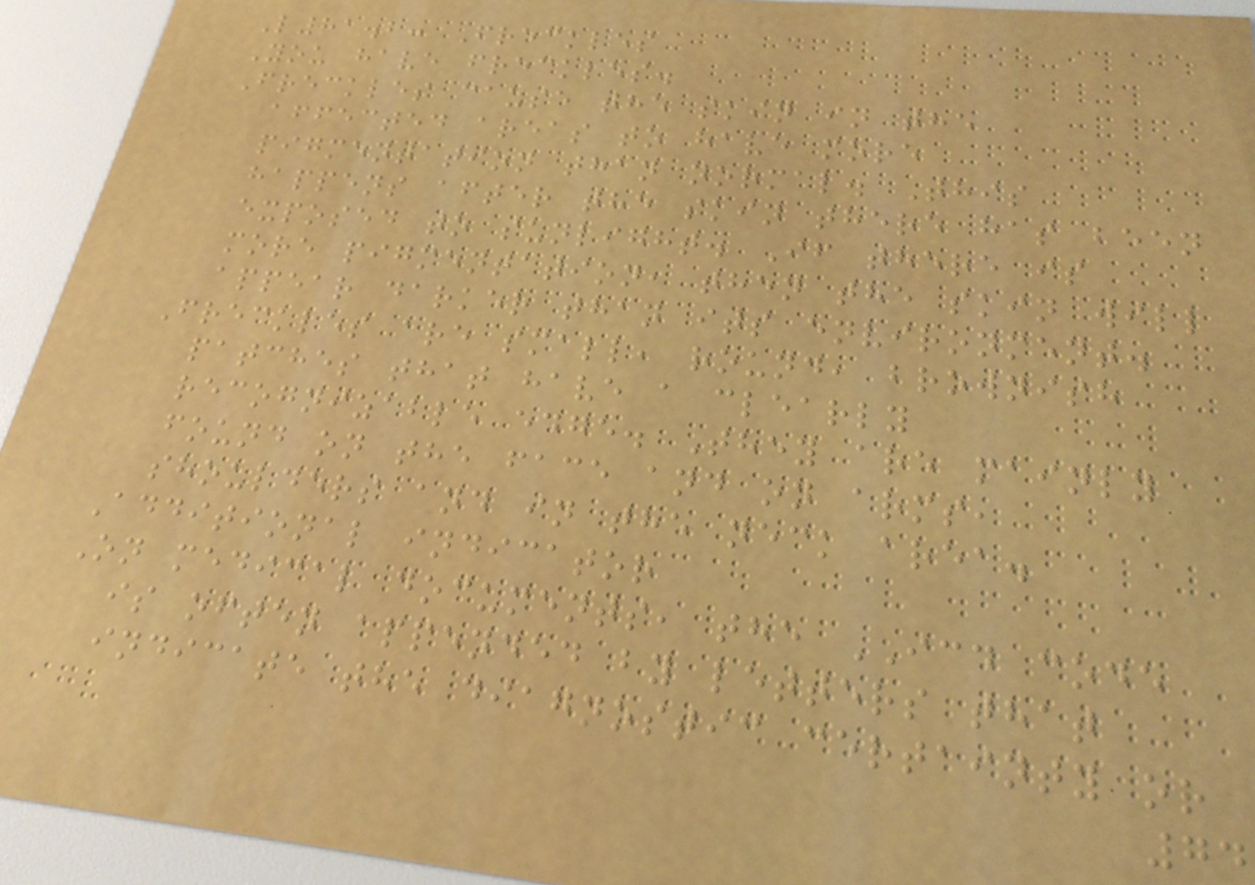L81.2: Freckles
You have freckles.
Freckles cause the skin in the
affected areas to have more
pigmentation than normal. This
happens after the skin there has been
exposed to sunlight. If there is
more pigmentation, then the skin will
appear darker than its environment.
Freckles are small, round, brownish
patches that have a clearly
recognizable edge. They are mainly
found on the face and on arms,
shoulders and in the neck area.
Additional indicator
On medical documents, the ICD code
is often appended by letters that
indicate the diagnostic certainty or
74
